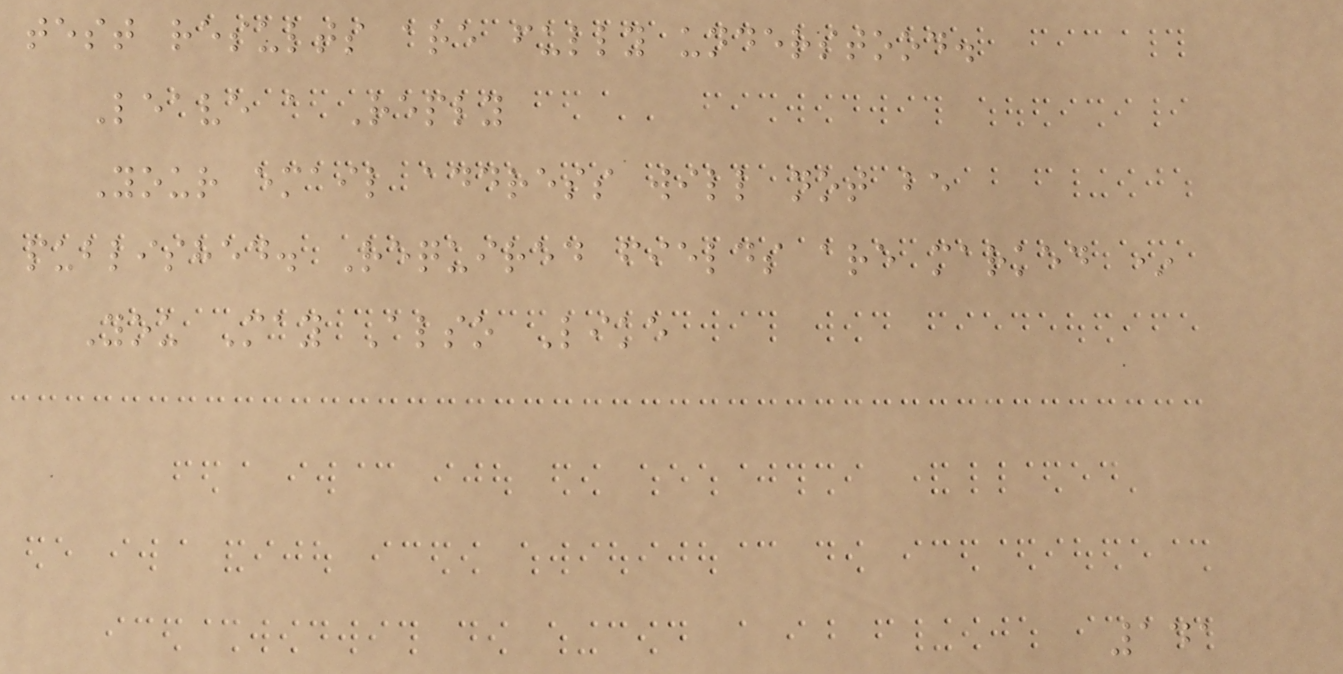test results are fully understood.
Leave a Reply
Your email address will not be
published. Required fields are marked *
You May Also Like
141
